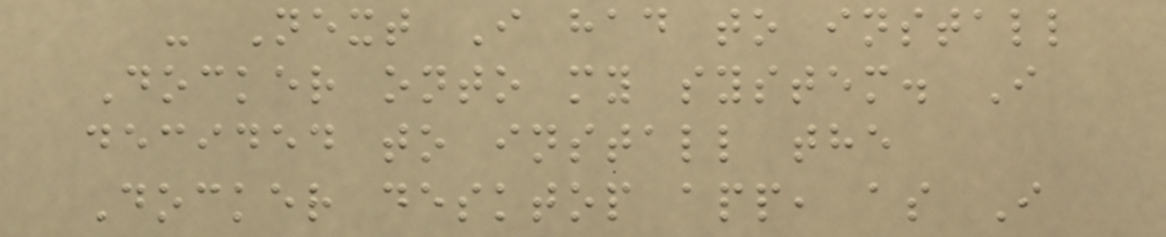- Next I had to install
Docker onto my system. I
decided to install the
Docker desktop app, as I
